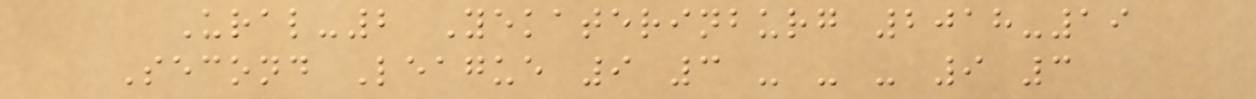Ural-2 Yekaterinburg 2018-19
Second League 9 3 - - - 9 3
